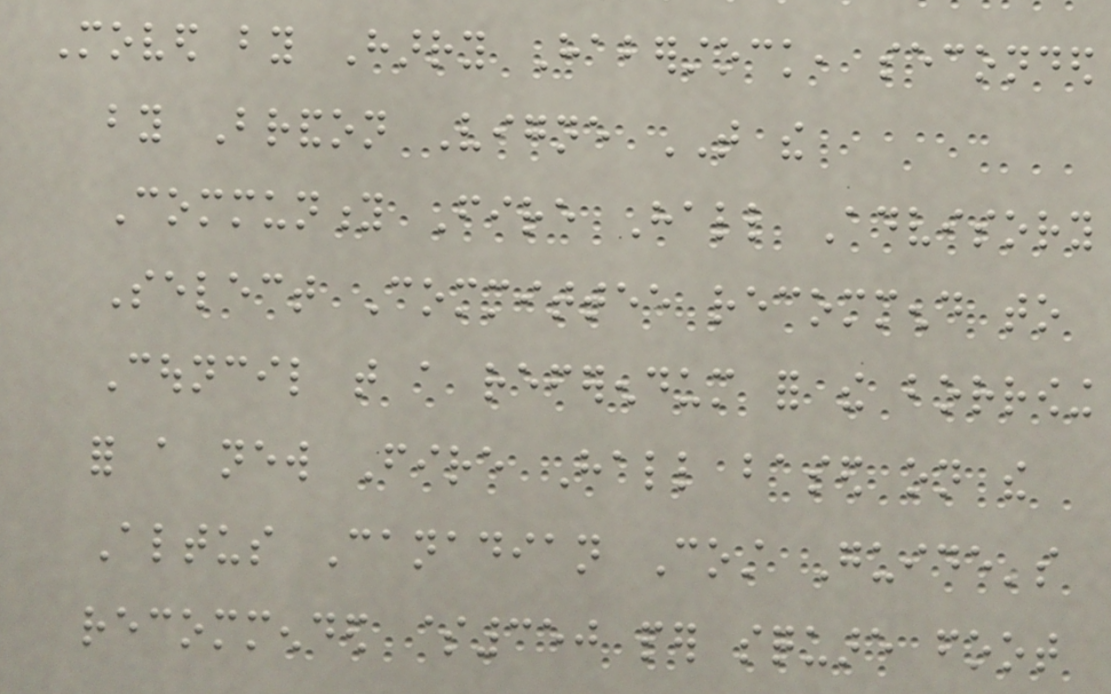Moved by Harry Haberstock, seconded
by Brandon Vigne THAT the
Community Fire Hall Advisory
Select Committee recommend to
Council that a referendum for the borrowing
for a new Fire Hall based on the
Altus Canadian Cost Guide's
recommended $350 per square foot
